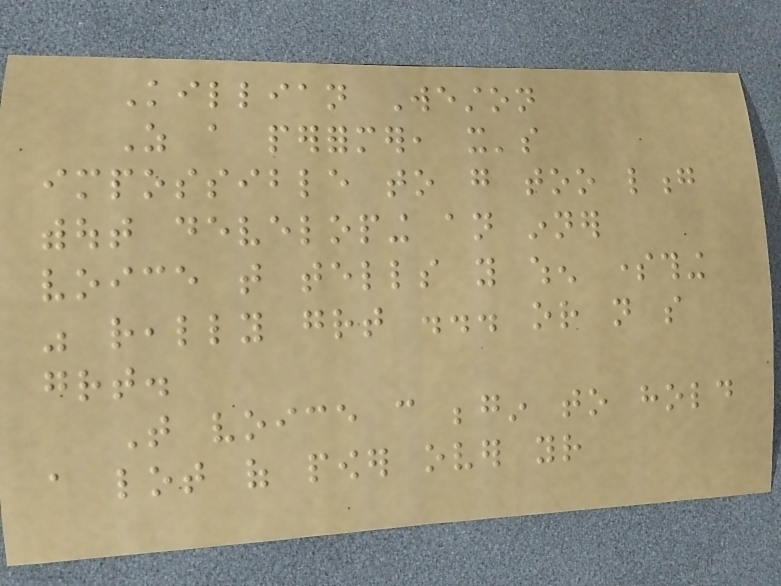Killian Weston
As a performer, it's
impossible to go too long
without developing an inner
voice that tells you when something
was really great ... or not so
great.
That voice can begin to hold
a lot of power over your
